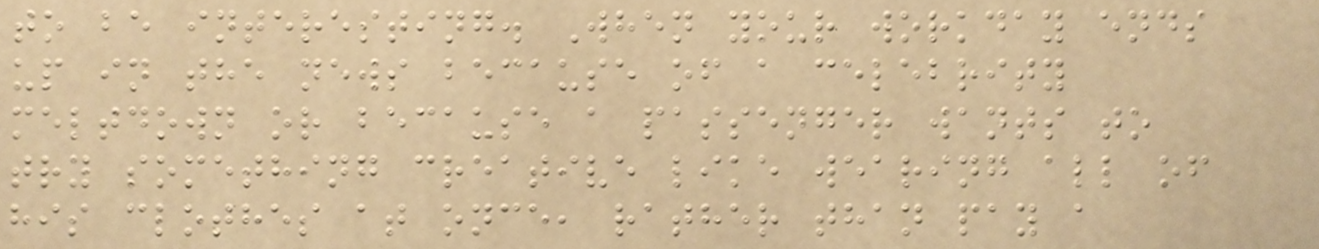to be interesting. When your workday ends
up in the news because of a celebrity
meltdown or because a passenger wants to
try something creative like wearing all of
his clothes at once, rather than pay a
